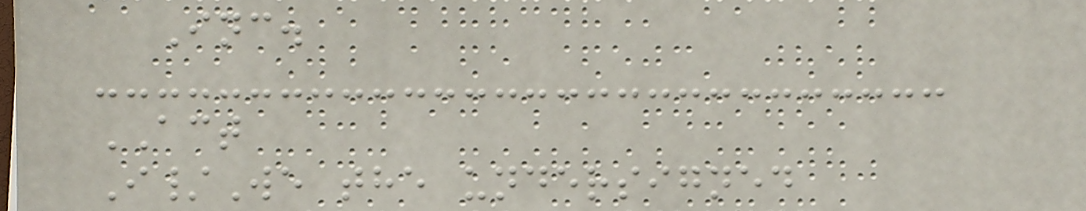Inc.
ACT
I/We the undersigned
